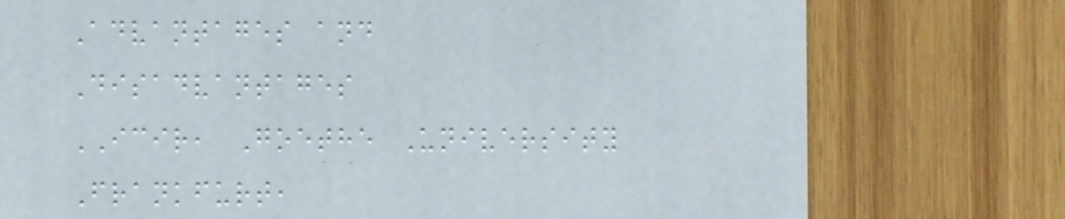Advantages and
Disadvantages
ICIR, Goethe University
Frankfurt,
